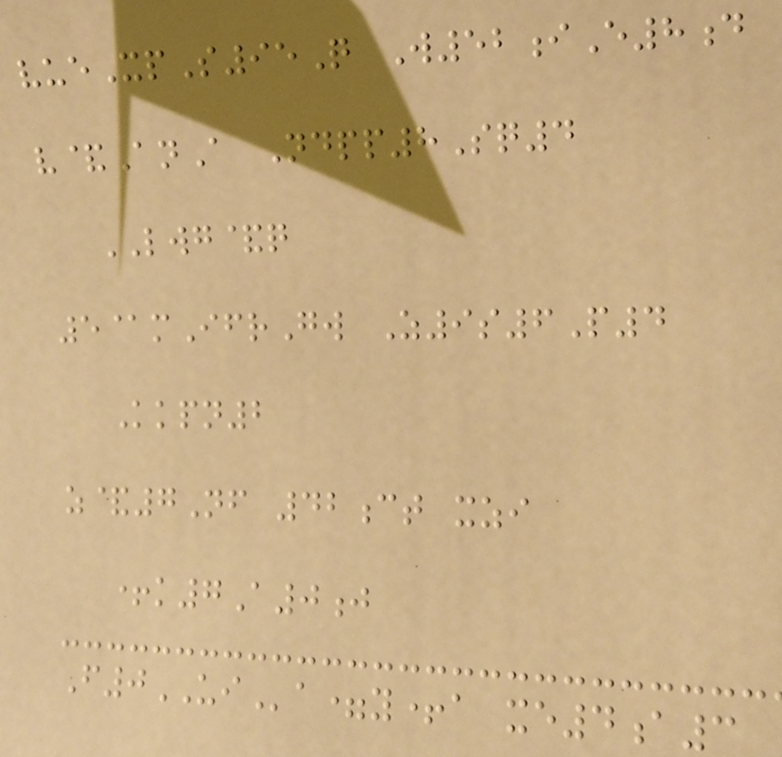vueXpS95Q W52iE8d
v&AnA Ndpp8Sq4
LWG&q
5@mIfrGw Z9s6P4
Kkpn2
z&7Nf 42ct xzi
+k7A0j
F0UIa=y+a xe4a3
